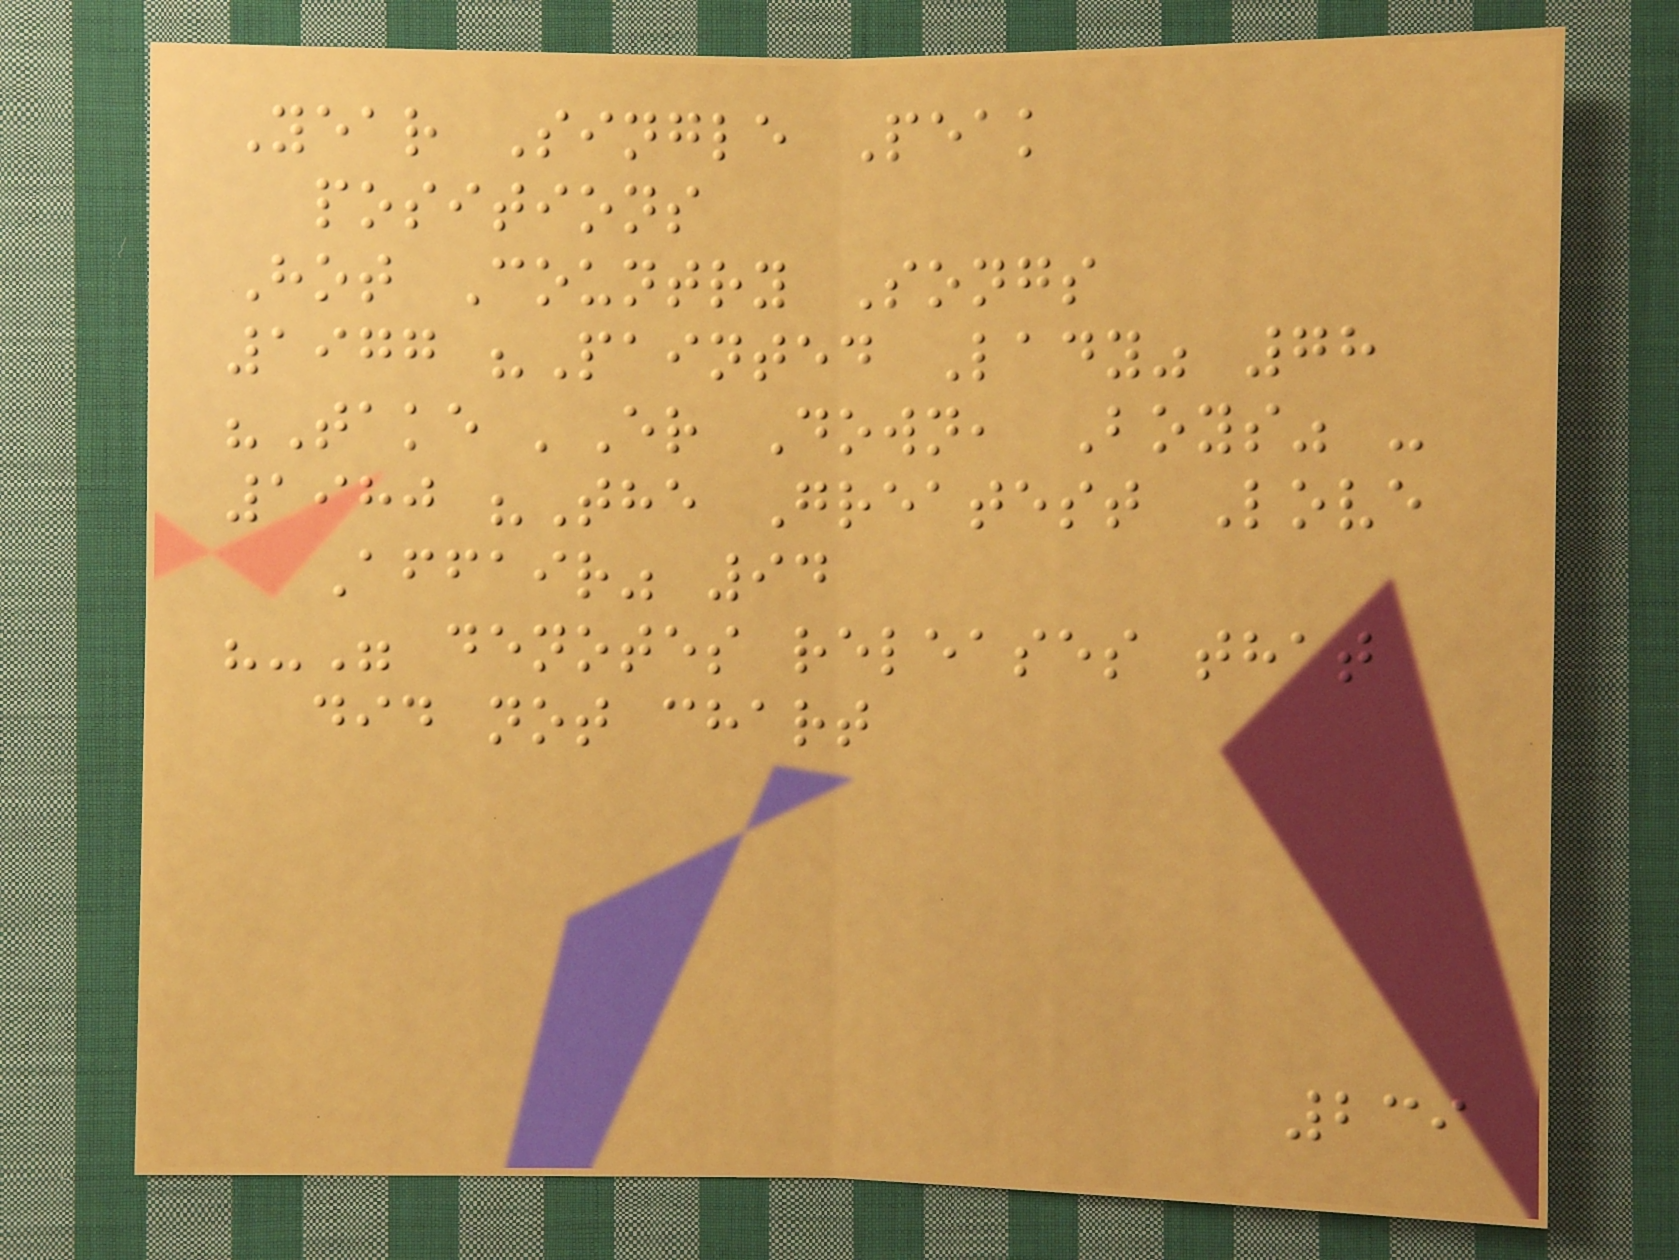Year Single Peak
positions
Hot Country Songs
1977 "Painted Lady" 78
"Take 'Er Down, Boys" -
1980 "The Greatest Love
Affair" 94
"-" denotes releases that
did not chart
239
